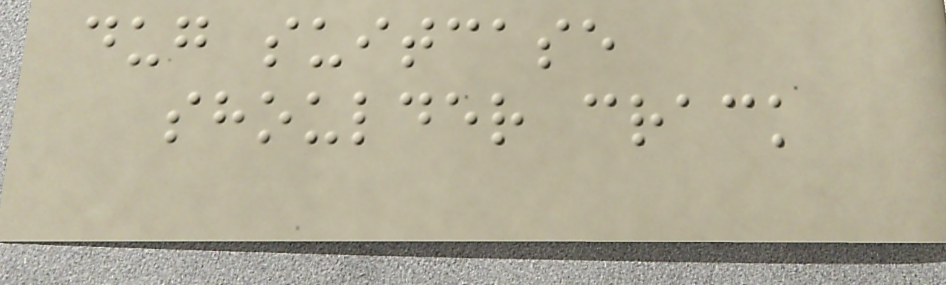dug suitcase
shoulder crack
